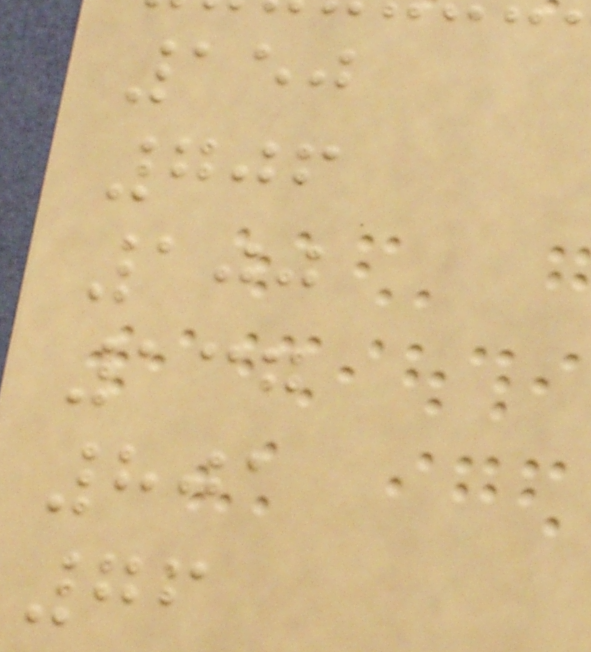150
706
100
137
801
76
